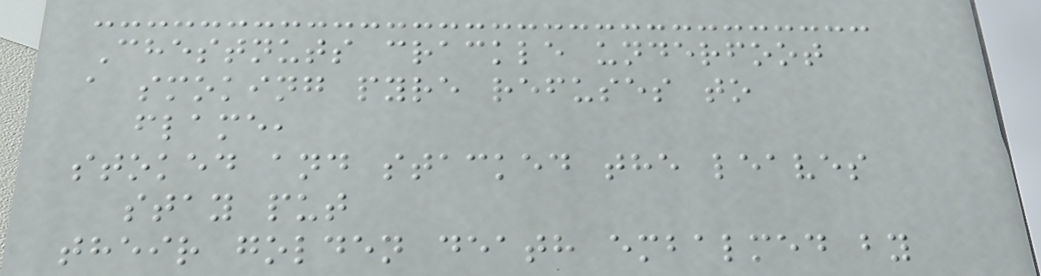Chestnuts crackle underfoot
a smoking pyre refuses to
flame,
stoked and stacked the leaves
stay put
their golden death embalmed by
